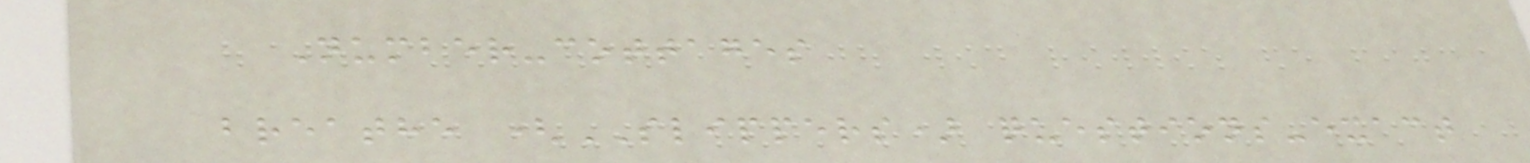Number-cottages
breathe (SLIPPERS) questions-exact
